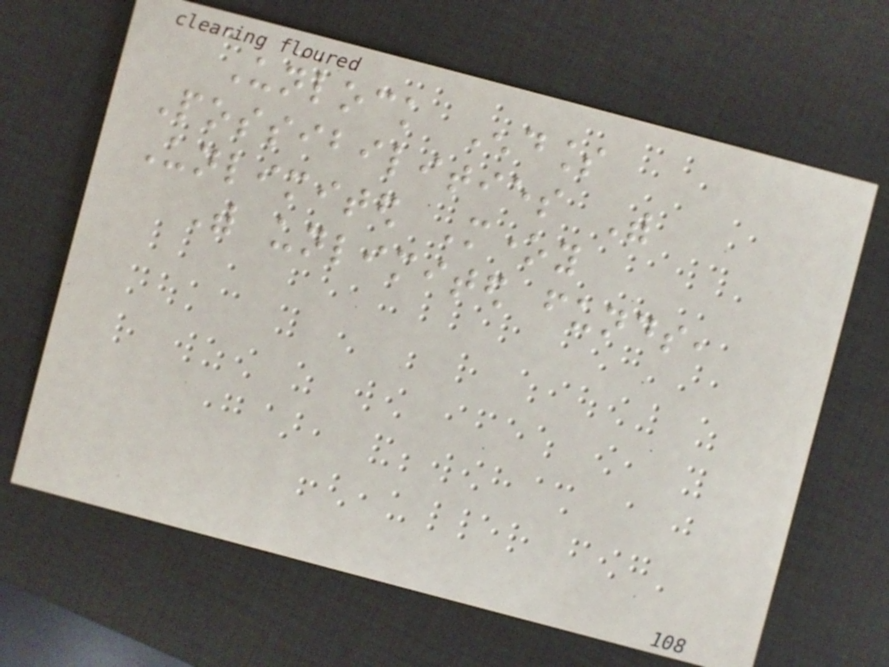Unlock Endless
Possibilities With
Unlimited Money
With unlimited funds,
